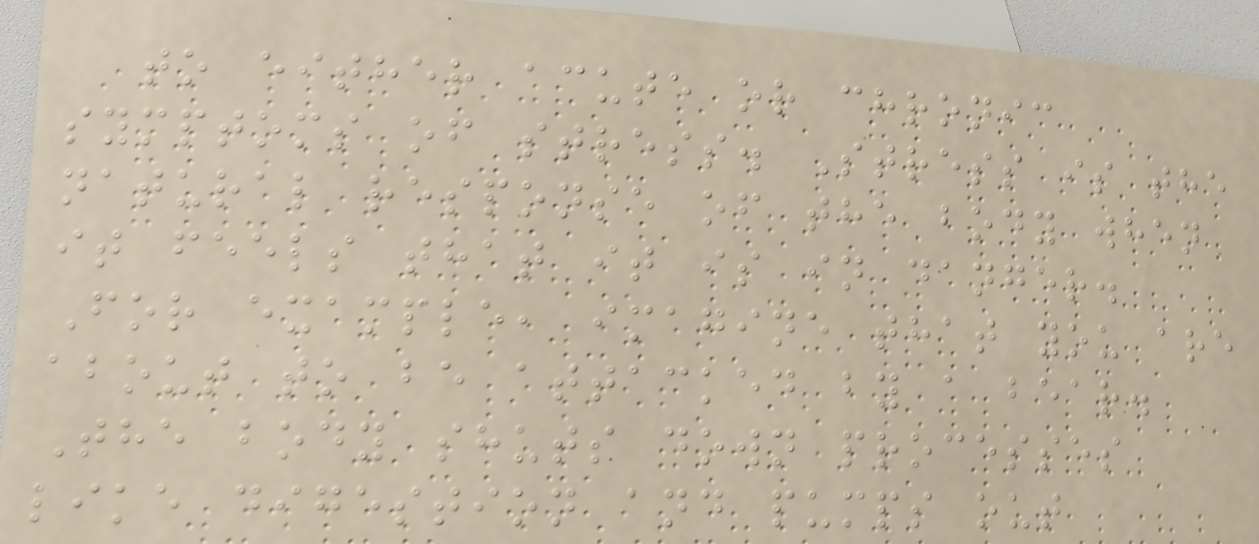to either acute or chronic
symptoms of stress. Stress is the
natural response of the body when
it feels that it is in danger.
For example, imagine that you are
about to be attacked by a bear.
The body shuts down processes
like digestion and pumps out
